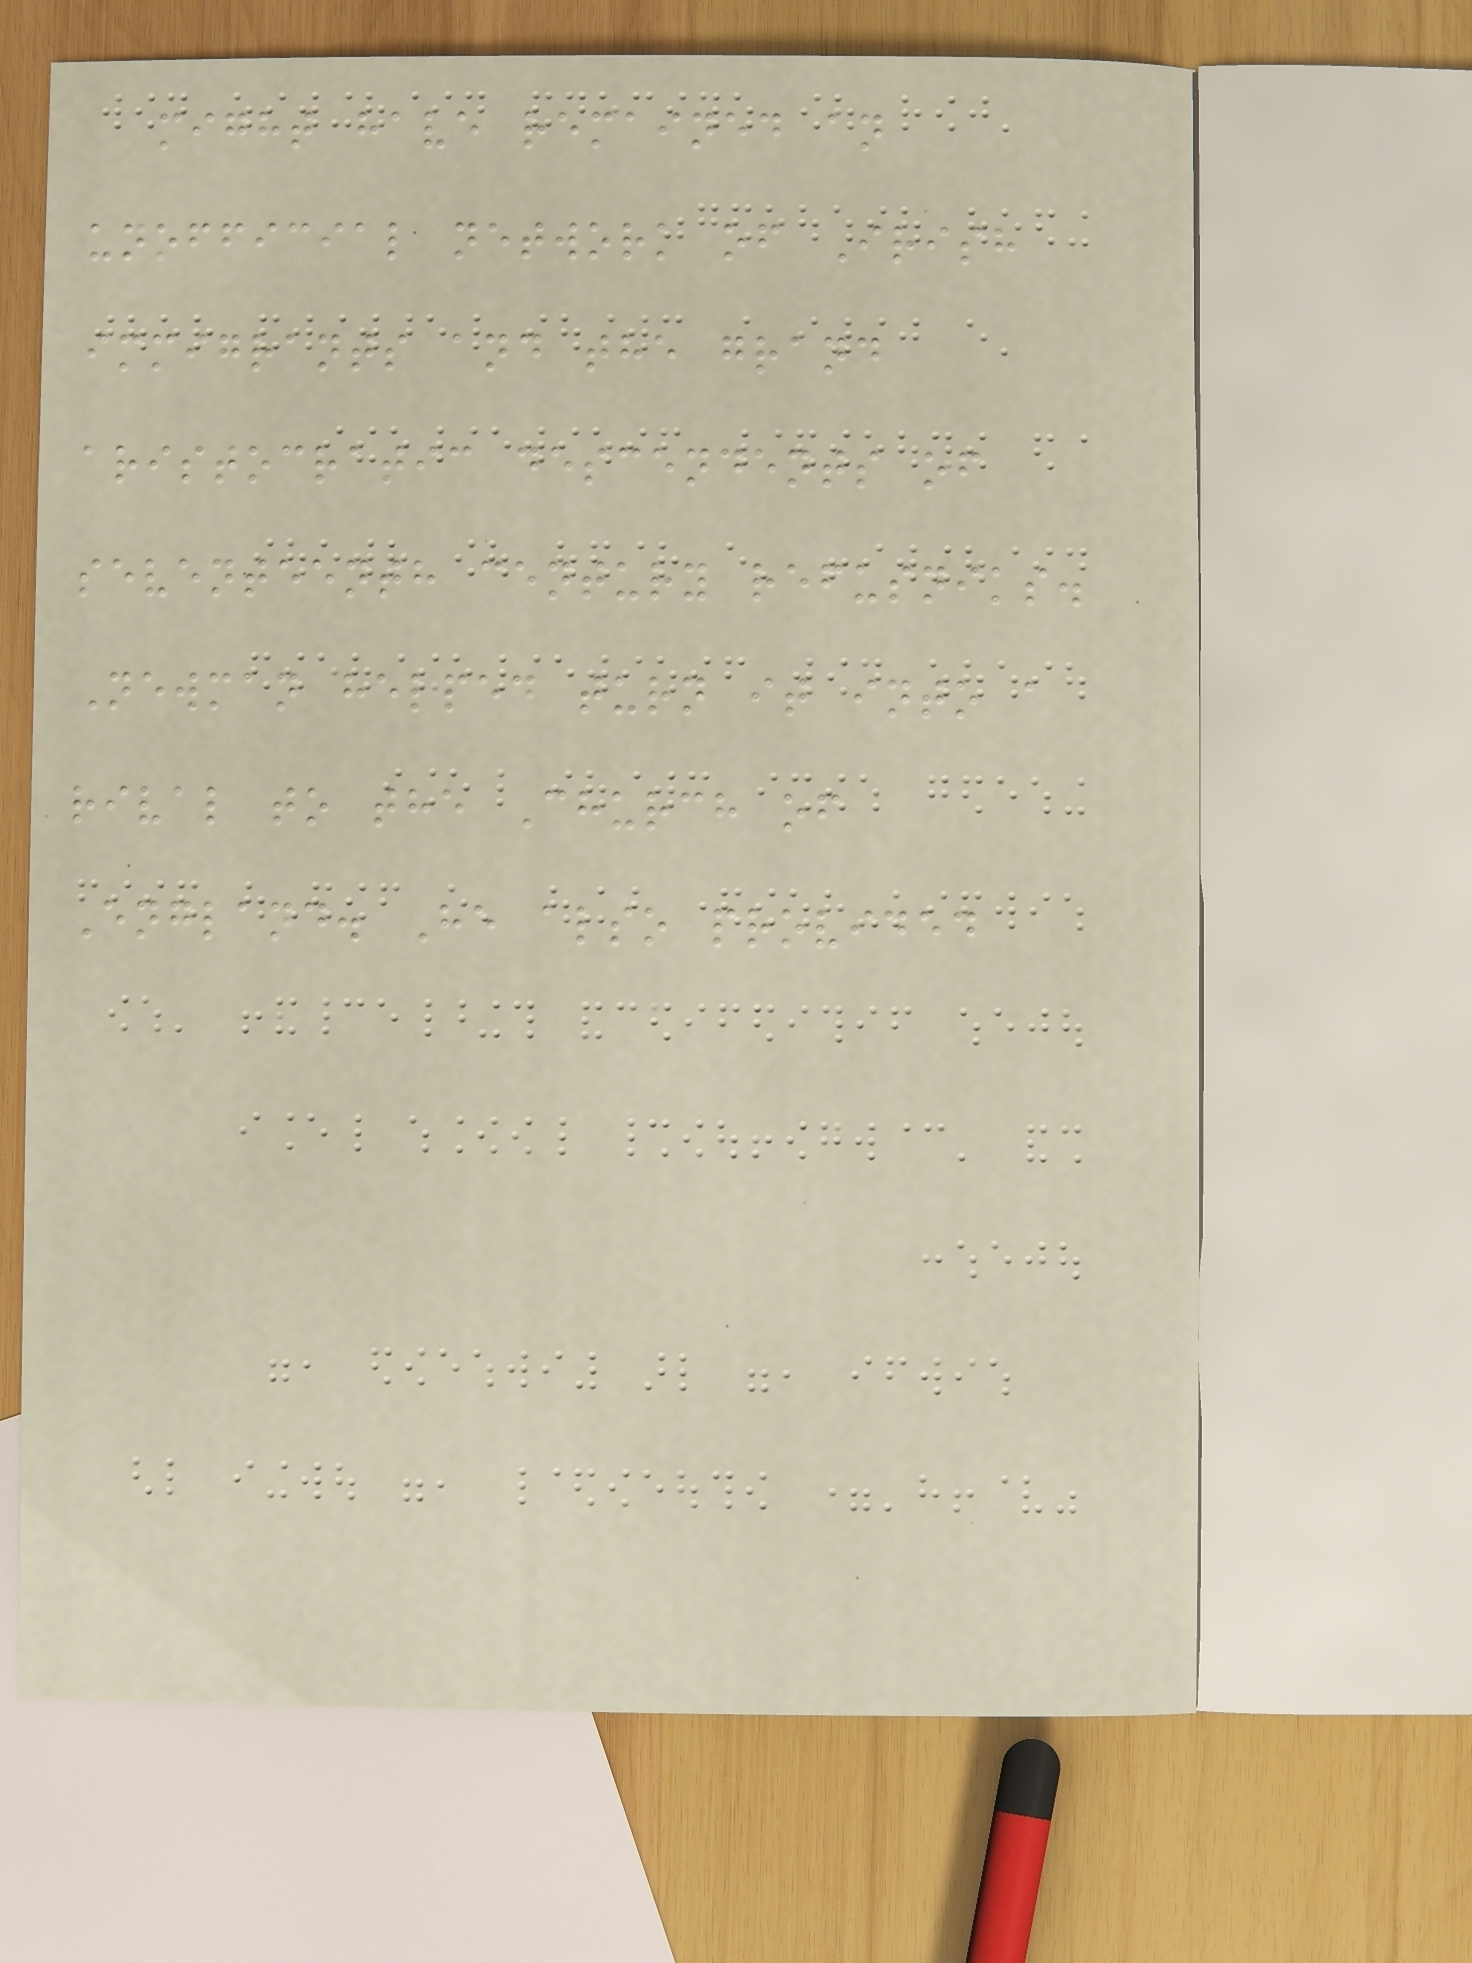might have remained an
unofficial network of Irish
immigrants and the grand
aristocratic descendents of
seventeenth century refusniks.
Newman helped turn it into a
rival to the Church of
England. He also provided
